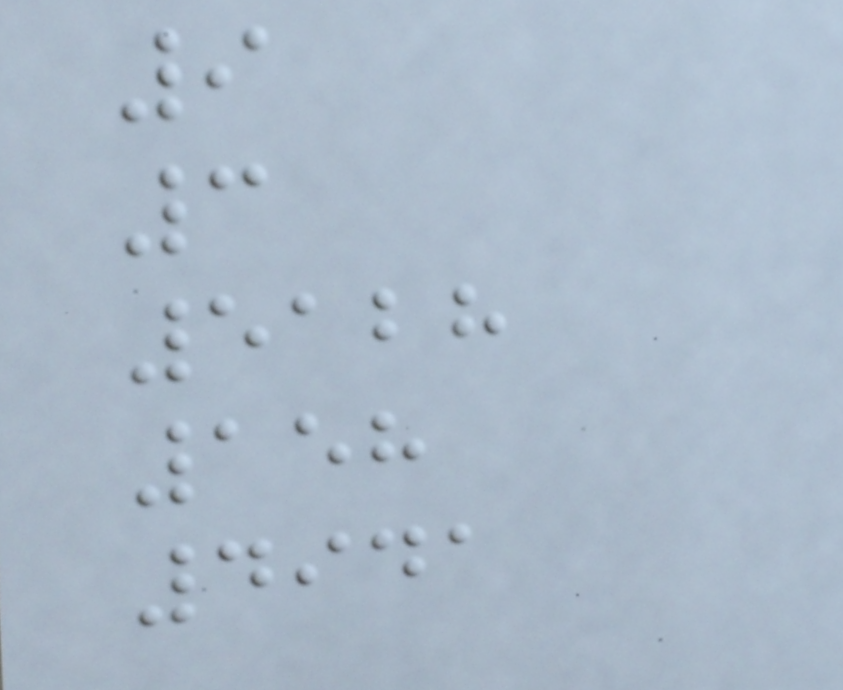9
3
5128
158
4941
